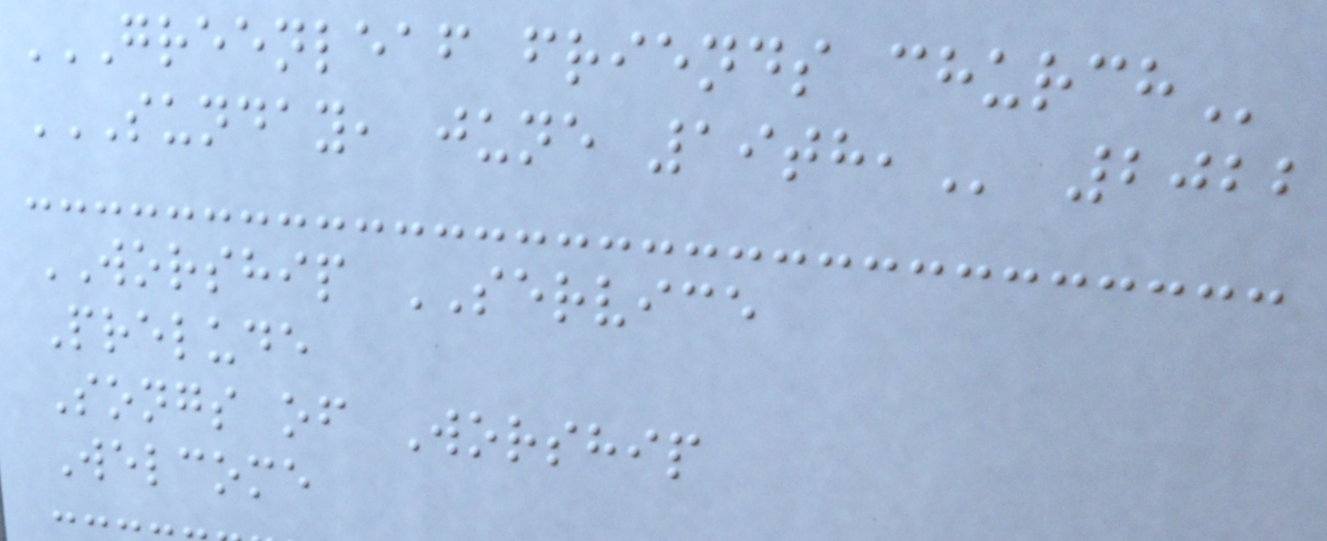GREENLEAF FRIENDS CHURCH
SUNDAY, JUNE 19TH, 2022
WORSHIP SERVICE
Prelude
Songs of Worship
Welcome
